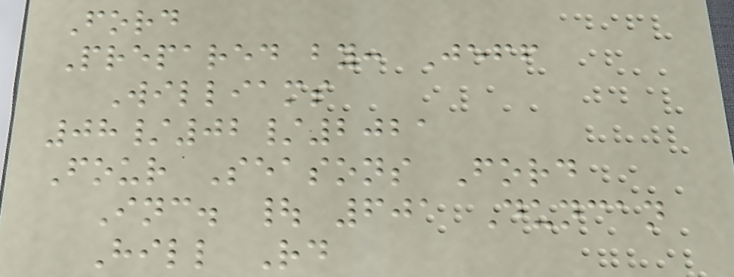Ford
Prepared by: Jeff
Williams
08/02/2021
Four Seasons Ford
Inc. | 601 Duncan
Hill Rd
